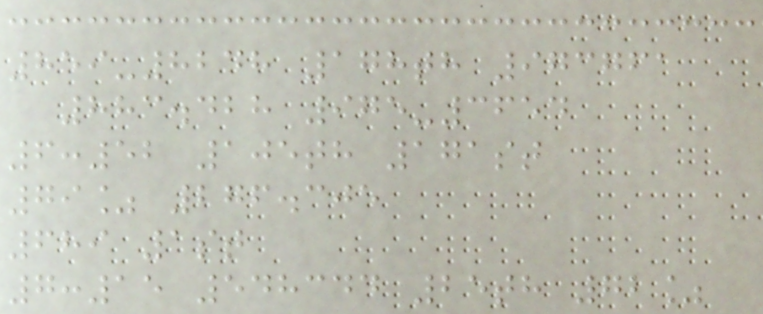859-8248 178th 973761
883.428 975-3654
6:52 105th 171st
79% 276.305
689 1st
7:15 548344 25th 72%
